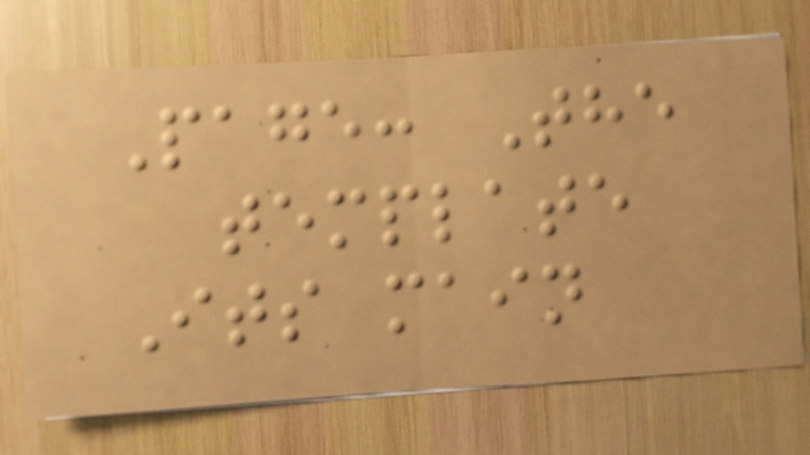Page: The
template
Its main
